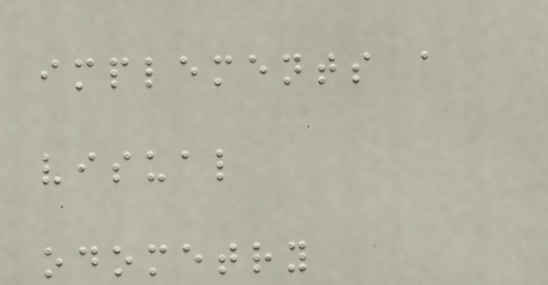implements a
visual
odometry
